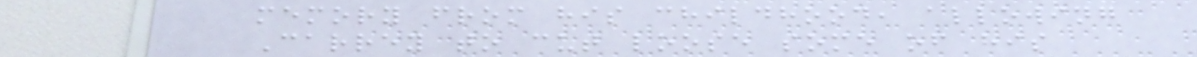memory from his childhood, allowing
Carrey to cut loose some of his
